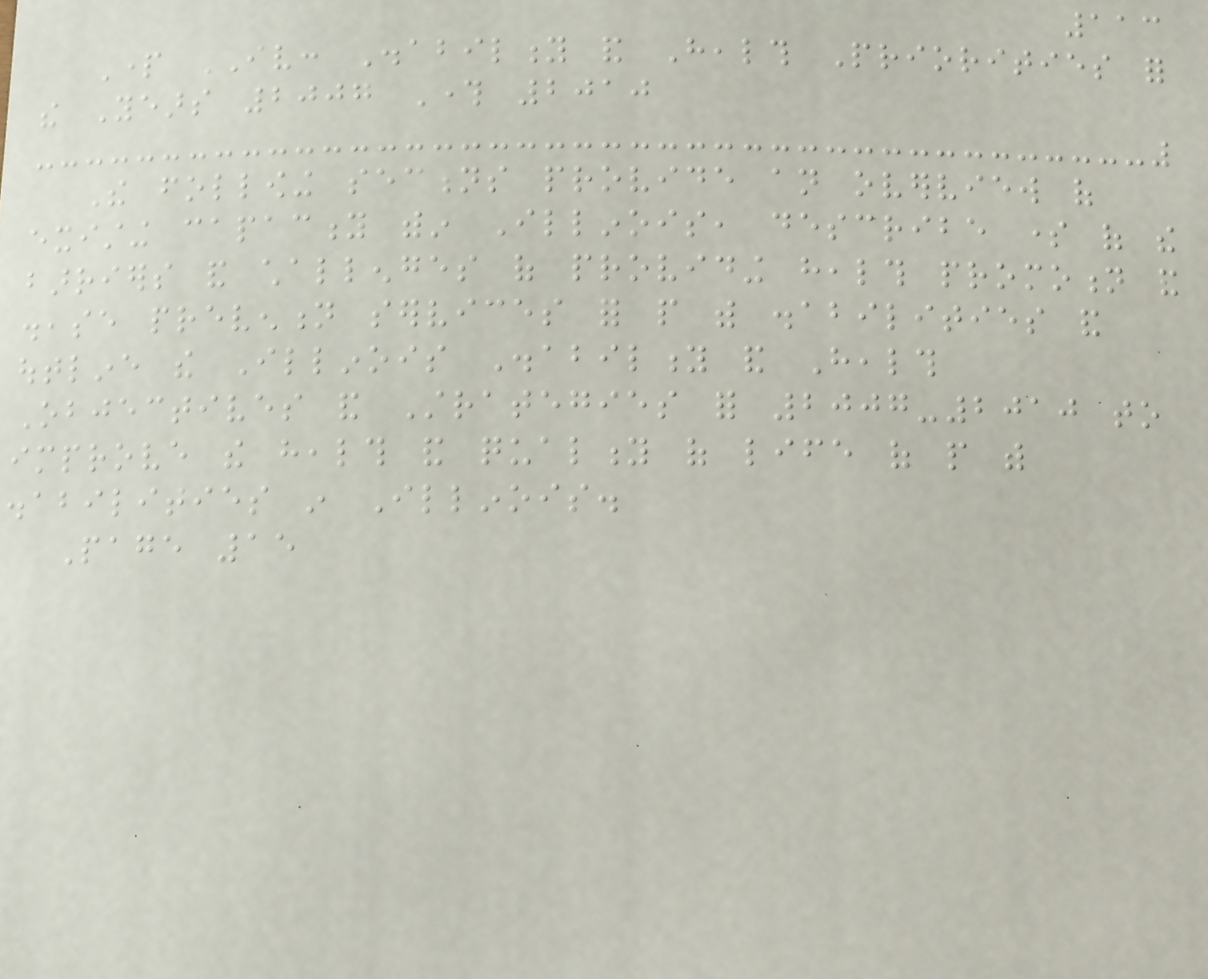113
Part IV: Disability and Health Priorities for
the Years 2007 Through 2010
The following sections provide an overview of
existing capacity within Illinois, describe some of the
barriers and challenges of providing health promotion and
disease prevention services for people with disabilities and
outline the Illinois Disability and Health
Objectives and Strategies for 2007-2010 to
improve the health and quality of life of people with
disabilities in Illinois.
Page 15
